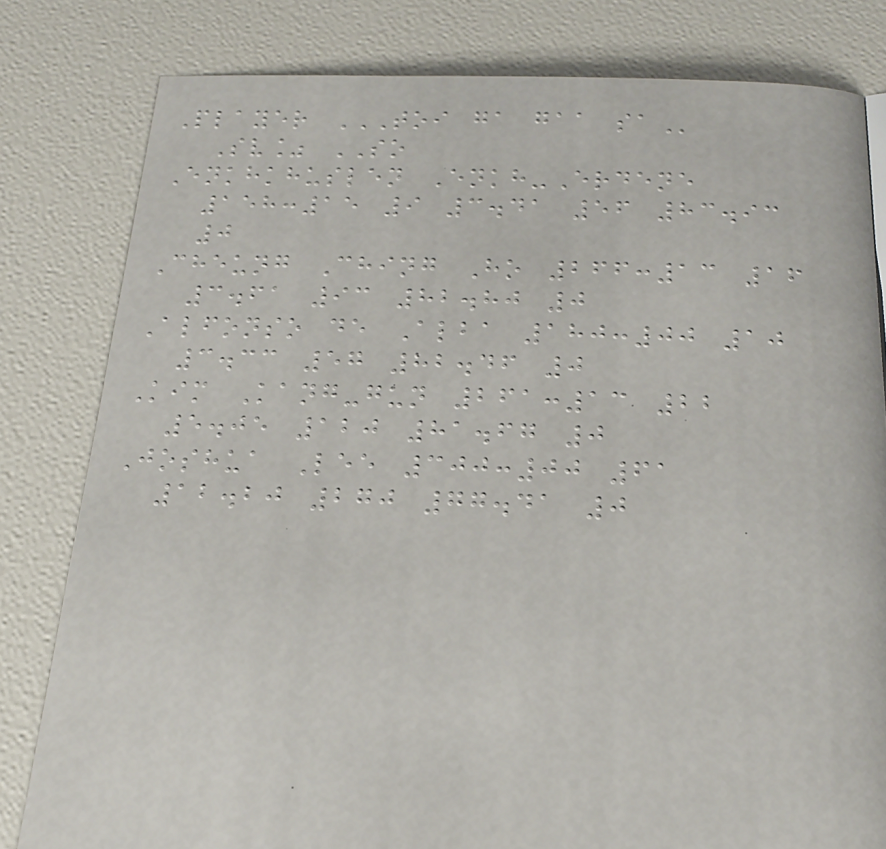Player TOI GA GAA SA
Sv% SO
Enkhkhuslen Enkh-Erdene
158:15 9 3.41 56 83.93
0
Cheung Ching Ho 266:13 16
3.61 93 82.80 0
Alfonso de Alba 180:00 10
3.33 57 82.46 0
Kim Kang-gun 261:13 22
5.05 120 81.67 0
Joshua Lee 300:00 61
12.20 270 77.41 0
